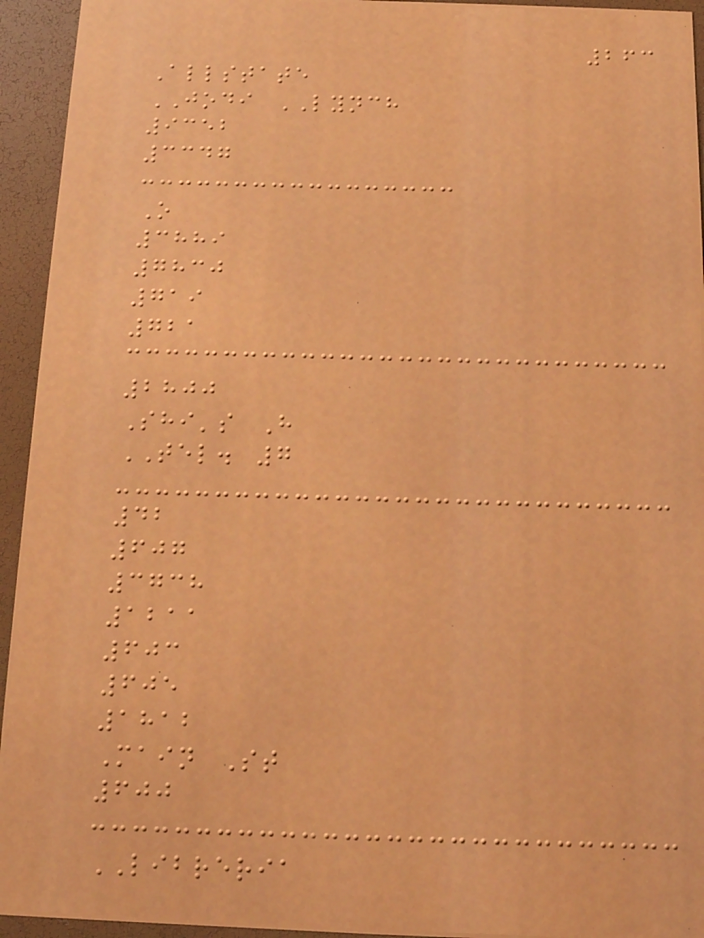263
Allstate
JODI LYNCH
9352
3347
O
3889
7830
719
721
2800
Shi's H
TEL. 7
42
607
3738
1211
603
605
1812
Main St
600
LIBRERIA
